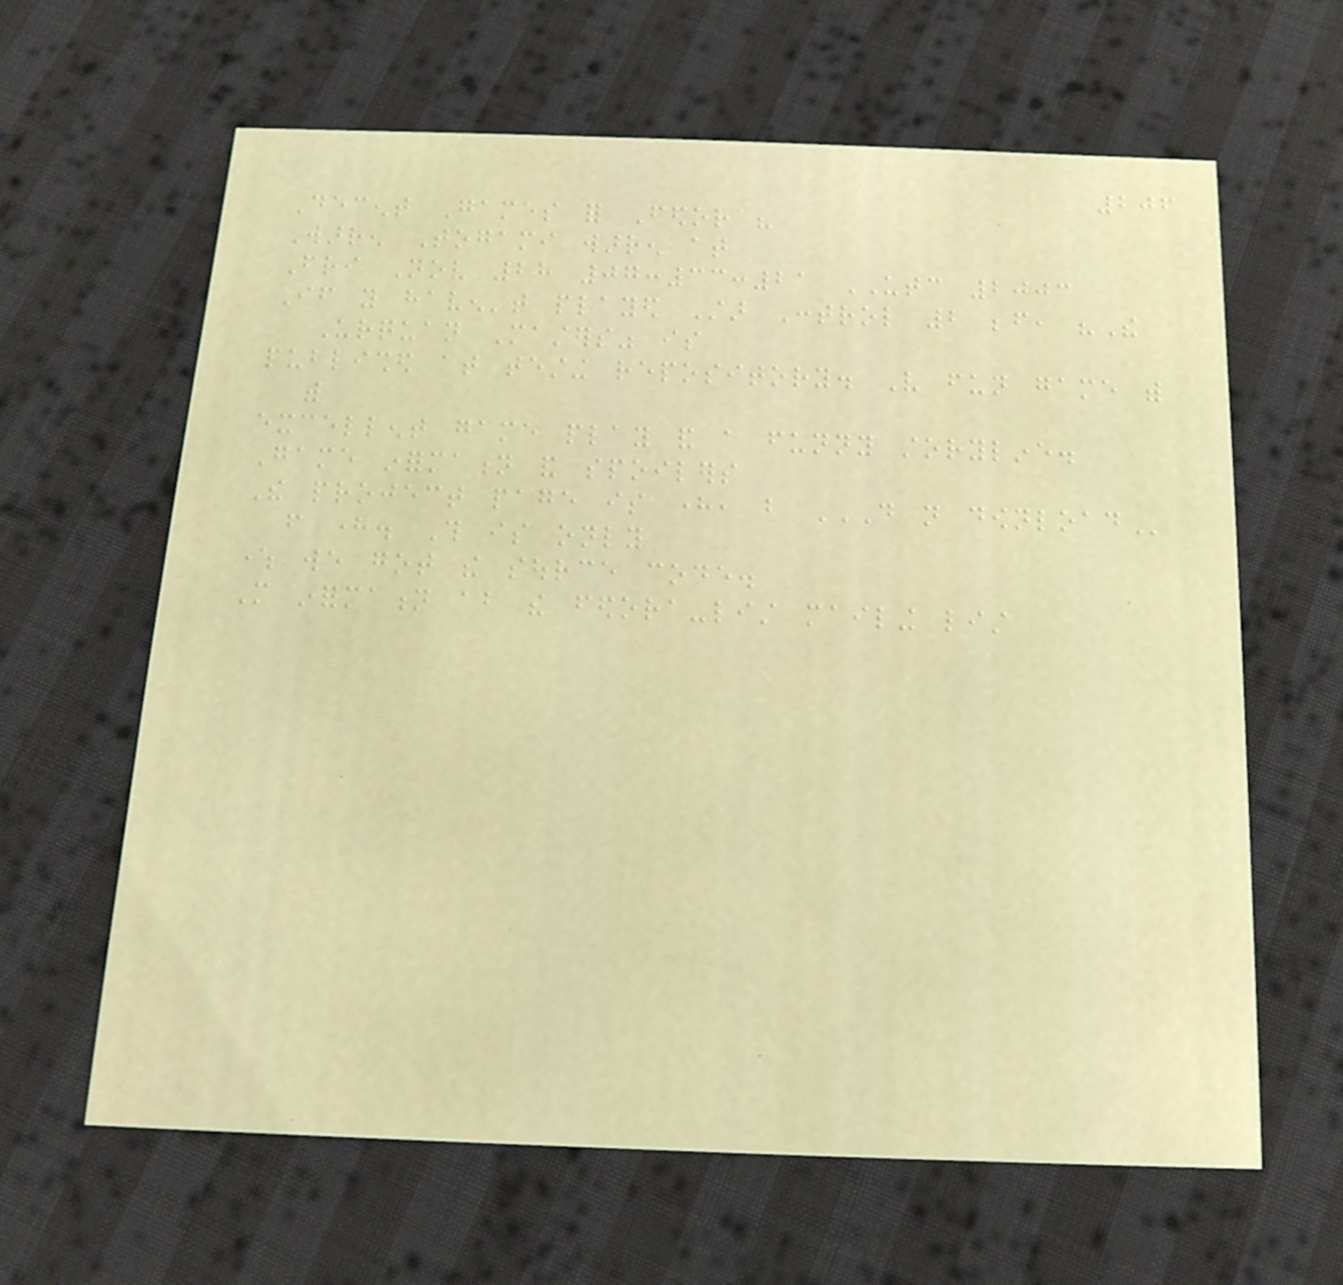206
Decent Games for Fedora?
Warren Togami warren at
Fri Nov 28 07:33:21 UTC 2003
If you haven't played Star Control 2 before, "The
Urquan Masters" is
published at testing repository. Very fun game with
with
excellent game play and a funny storyline.
Game information and spoilers
The project page is here, but DO NOT DOWNLOAD
from here. This is only
where we got the source code.
More information about the fedora-list mailing list
